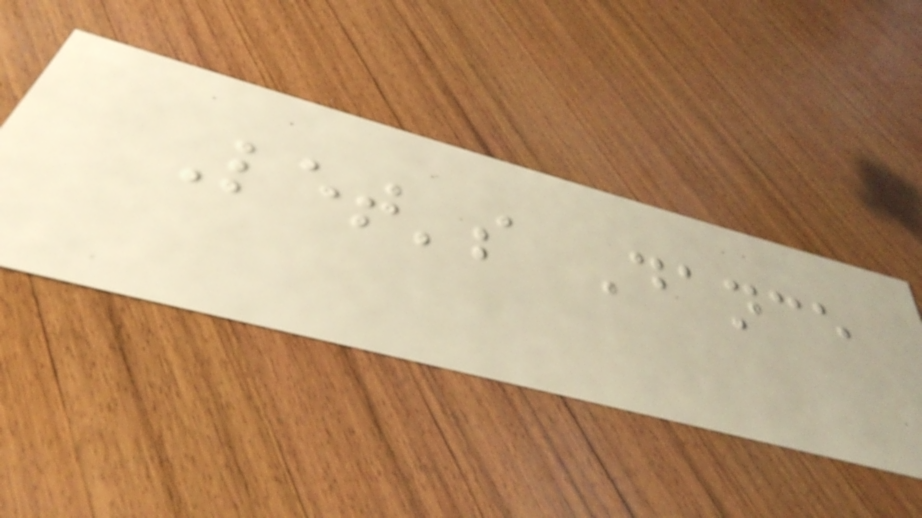Let's Dance
